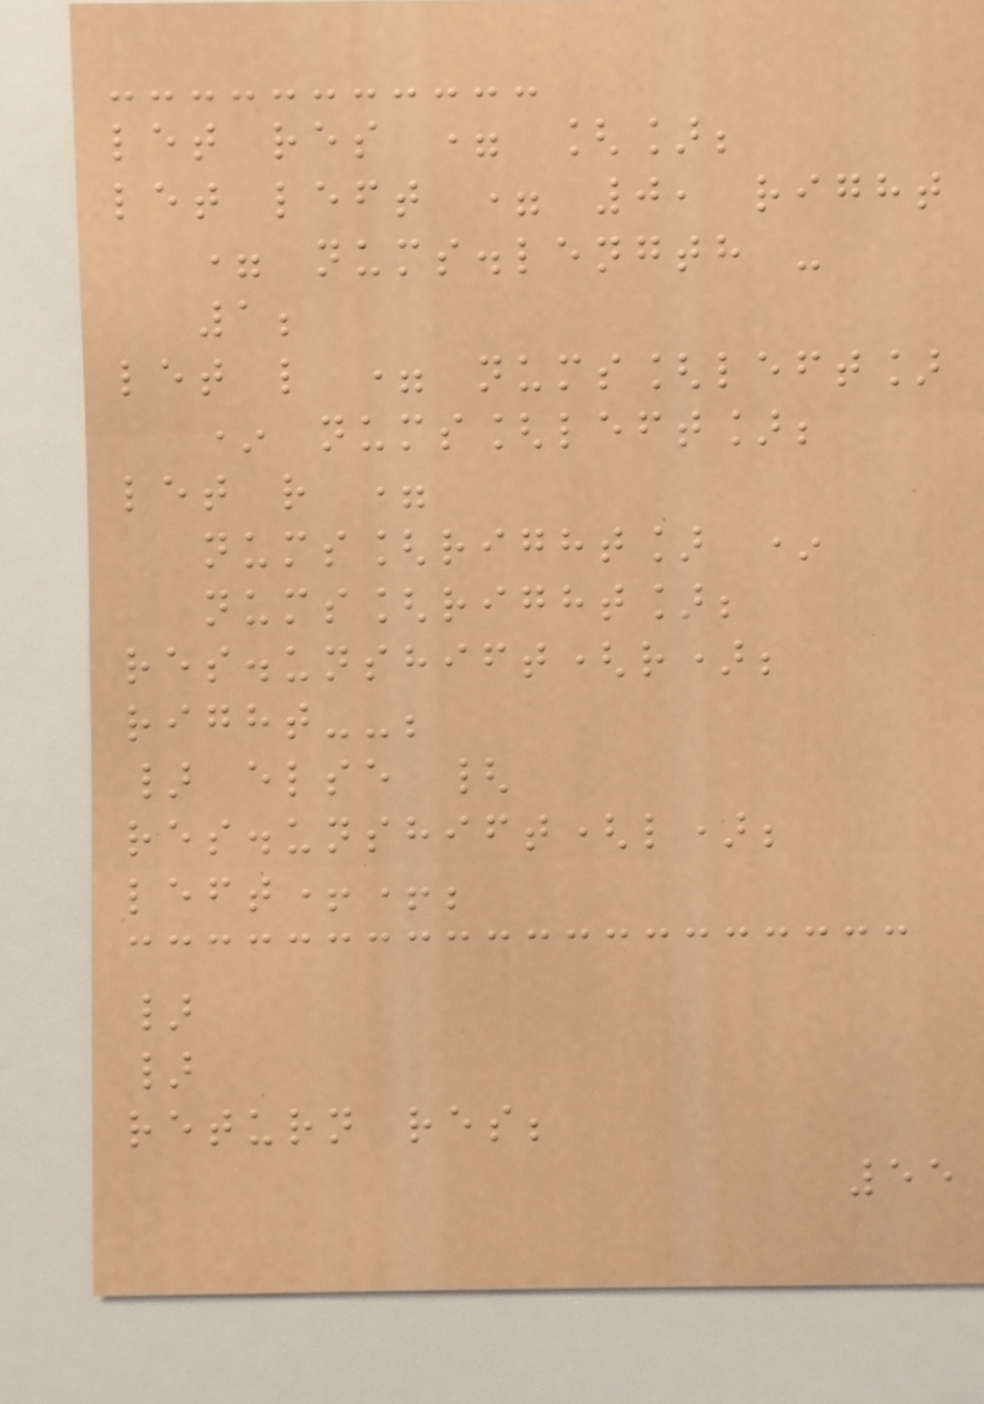let res = [];
let left = 0, right
= nums.length -
1;
let l = nums[left]
* nums[left];
let r =
nums[right] *
nums[right];
res.unshift(r);
right--;
} else {
res.unshift(l);
left++;
}
}
return res;
55
